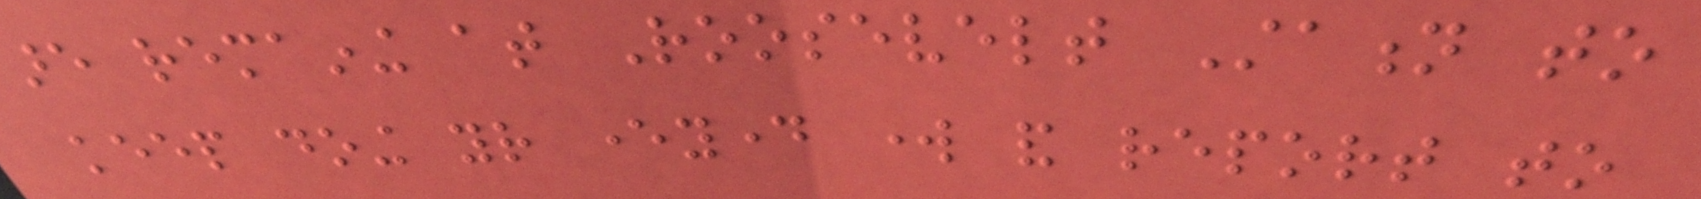are remaining at Roosevelt Station to
keep doing your everyday work and report to
